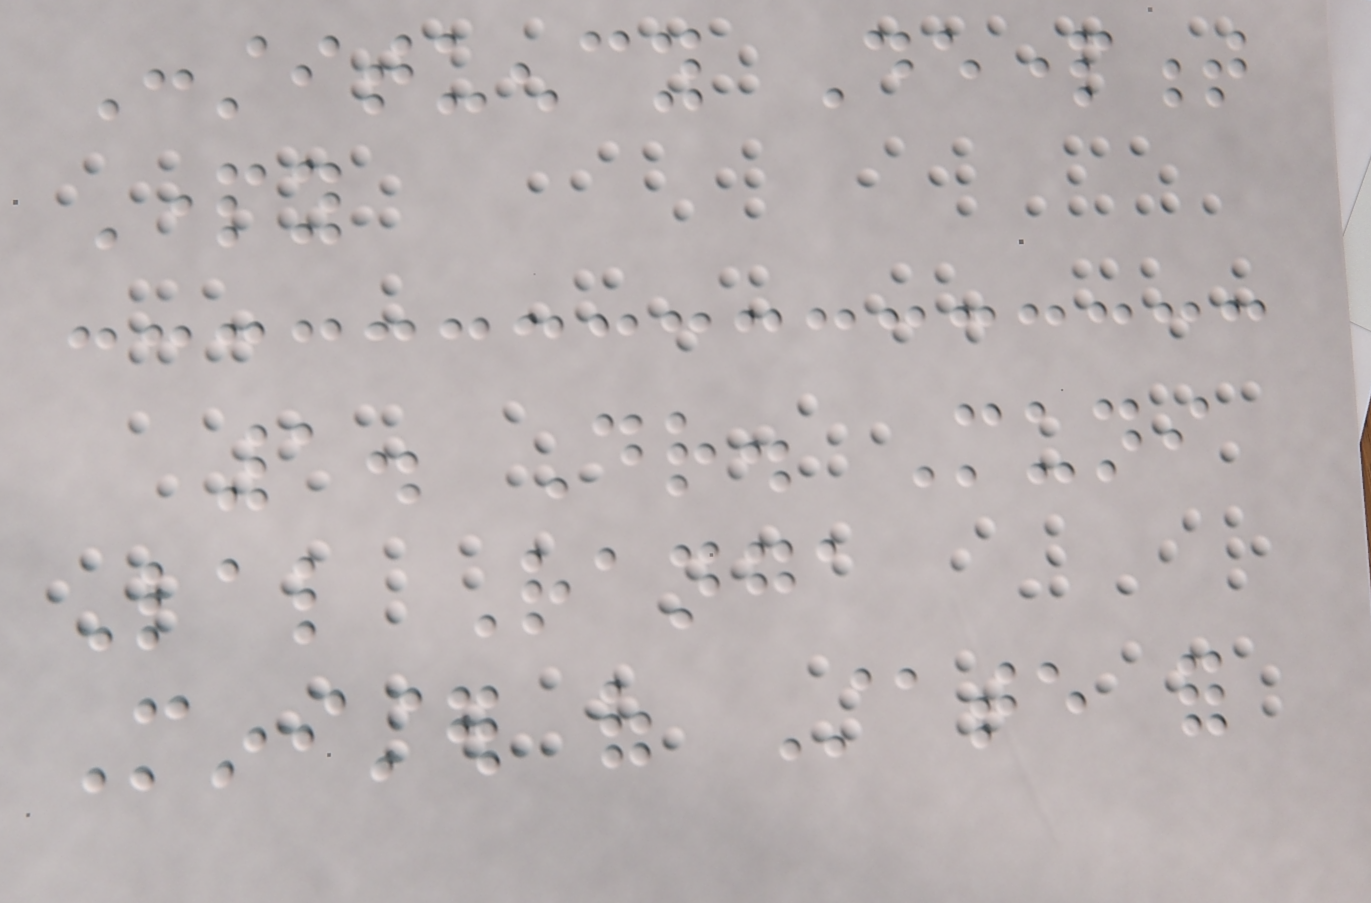Constituency Department
Party
1. Dr. Muni
Lal Ranga
Minister of State for
